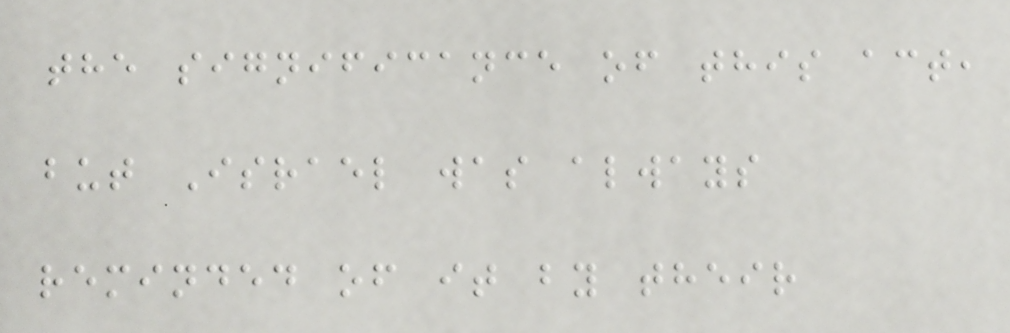the significance of this act,
but Israel was always
reminded of it by their
